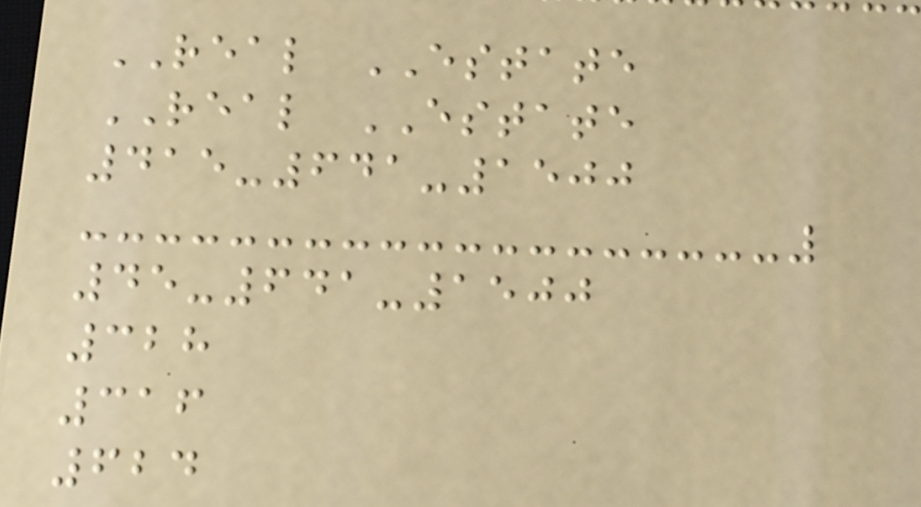REAL ESTATE
REAL ESTATE
415-641-1500
45-641-1500
328
316
624
